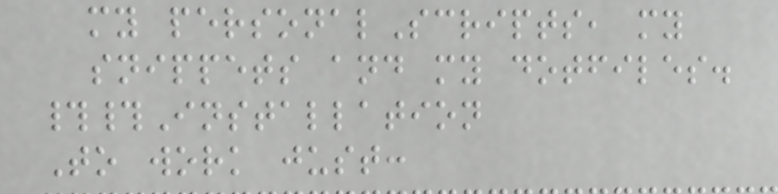my personalScripts, my
snippets and my dotfiles.
##Installation
To work just:
